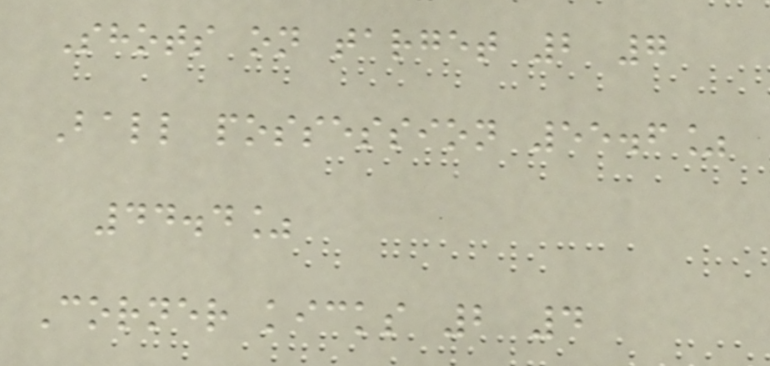Shots on target 2 7
Ball possession 55.6%
44.4%
Corner kicks 2 4
